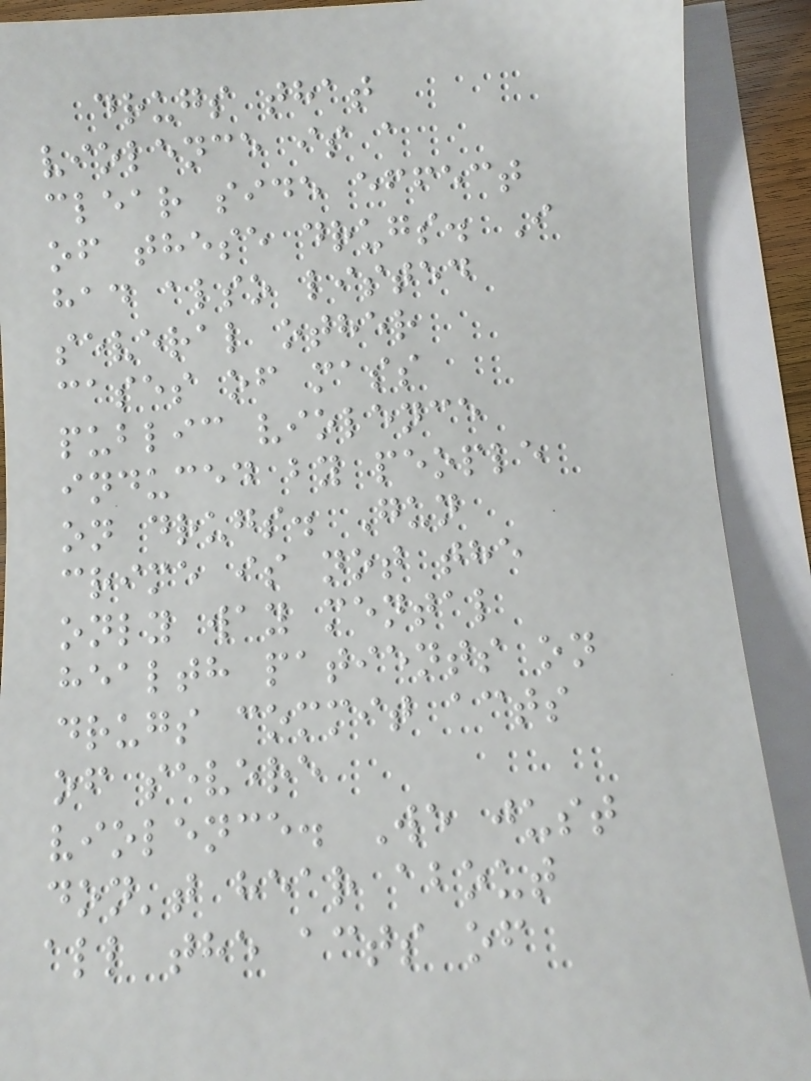drugs that
violence is a
clear side effect
of these drugs. I
had also listed
several other
cases of mass
public violence
induced by people
on drugs. Gun
crime is not the
only way mental
health patients on
drugs commit acts
of severe
violence. We just
don't hear about
all the acts of
